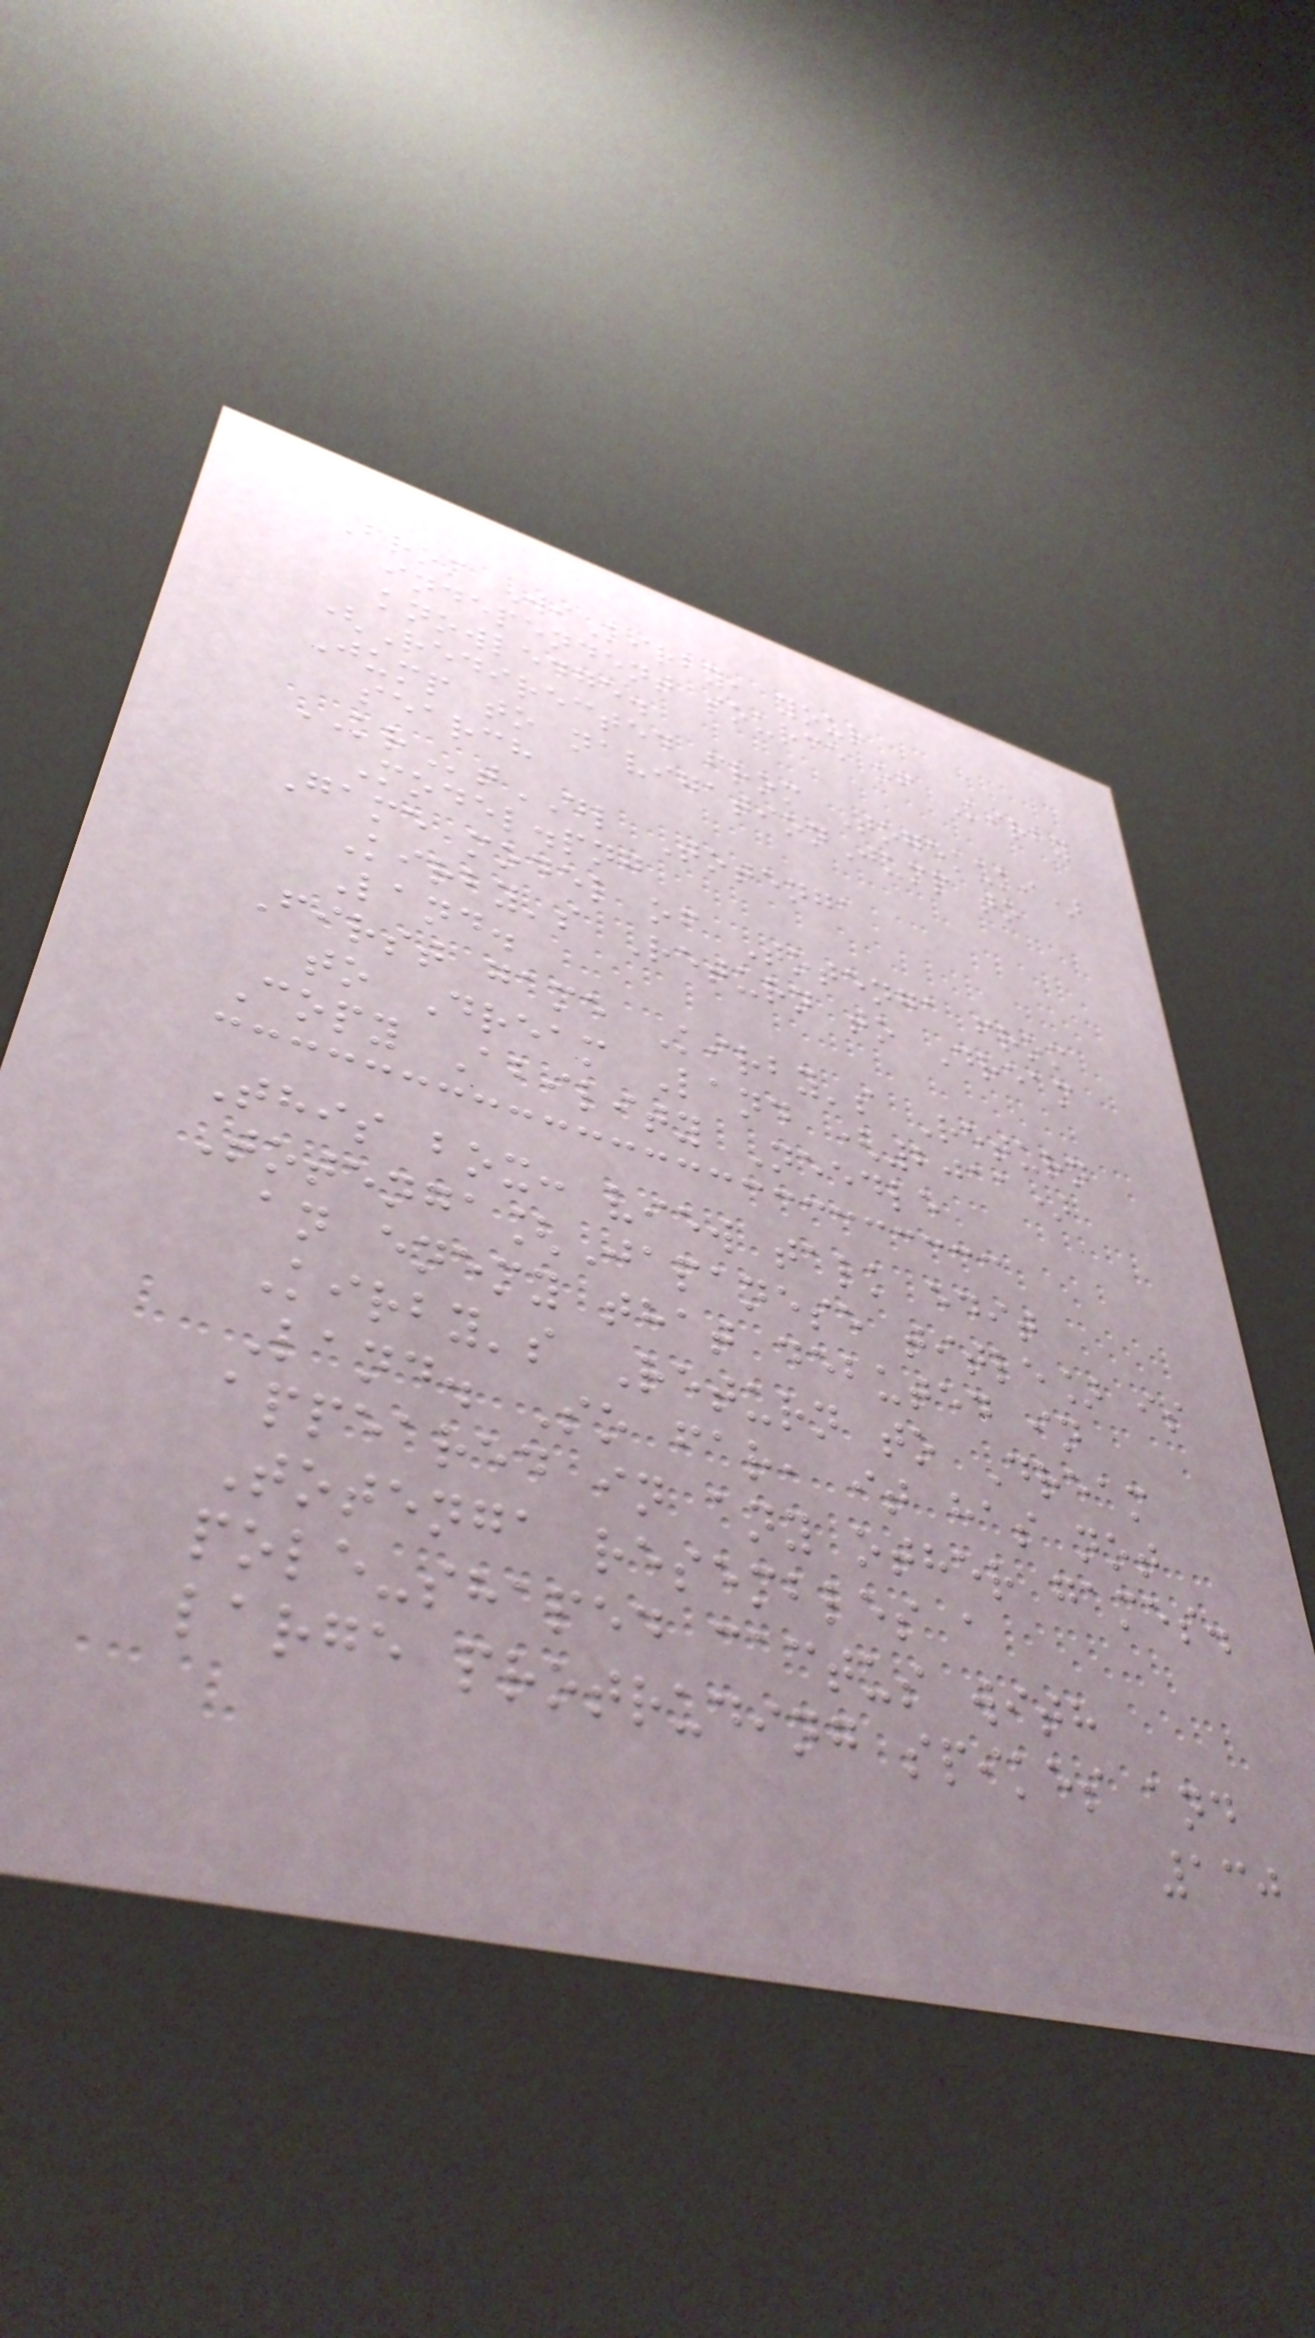From WiKirby, your
independent source of Kirby
knowledge.
(Redirected from Togekuki)
Jump to navigationJump to
search
KRtDL Totenga
Model.png
Game model of Totenga from
Kirby's Return to Dream
Land.
First game Kirby's Return
to Dream Land (2011)
Copy Ability Needle
This box: view talk edit
Totenga[Japanese title] is
an enemy that debuted in
Kirby's Return to Dream
Land. So far, it has not
appeared in any other games.
Totenga resembles a
pole-shaped cactus with
large protruding spikes and
130
